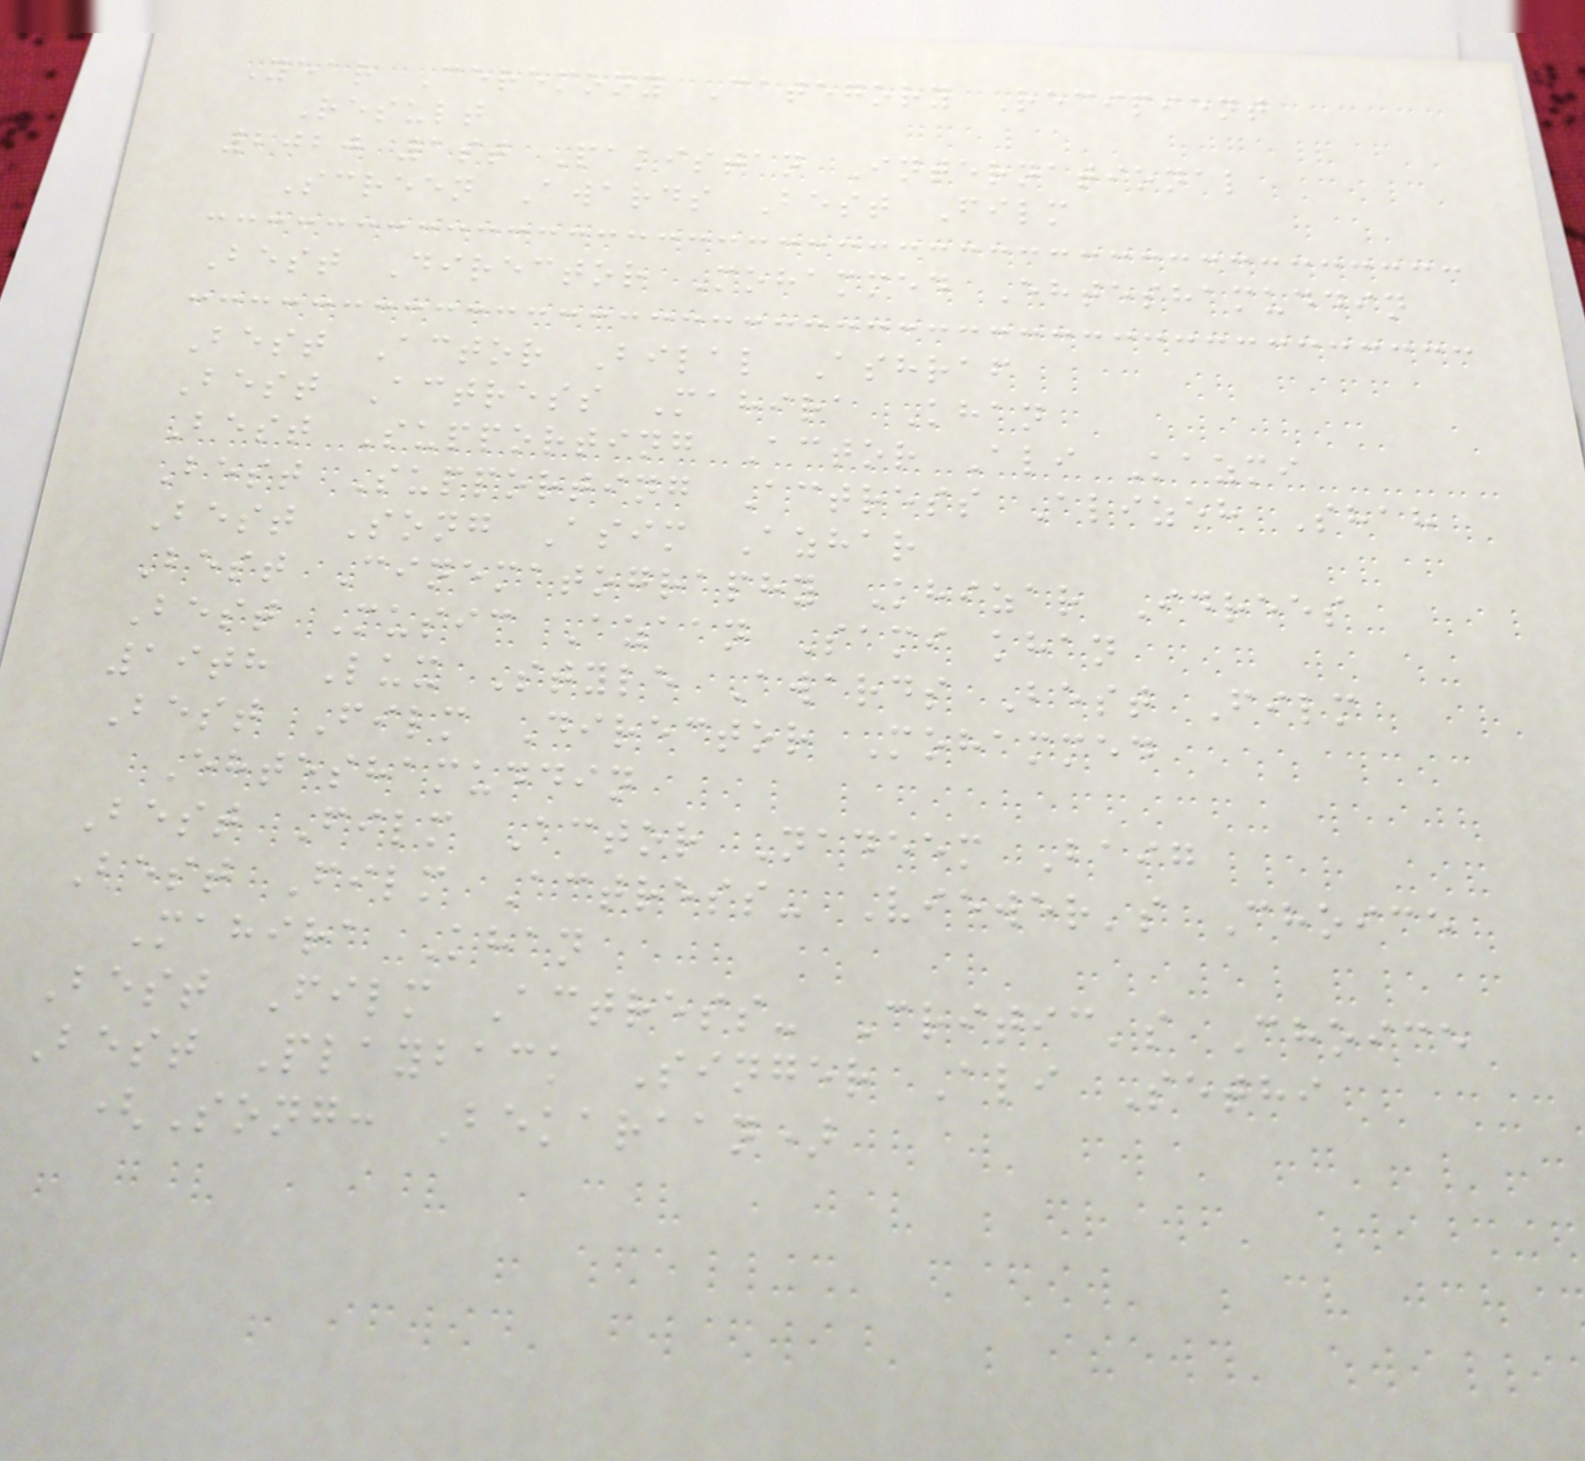Year Ceremony Category Recipient
Result
2020 1st Pakistan International
Screen Awards Best Film
Best Director Mohammed Ehteshamuddin
Best Actor Bilal Ashraf
Best Actress Mahira Khan
Best Supporting Actor Ali Kazmi
Best Supporting Actress Alizeh Shah
Best Song Asim Azhar
Best Cinematography Khizar Idrees
Best Music Azaan Sami khan
19th Lux Style Awards Best Film
Best Film Director Mohammed
Ehteshamuddin
Best Film Actor Nadeem Baig
Best Film Actress- Viewer's Choice
Mahira Khan
Best Film Actress- Critic's Choice
Best Playback Singer Ali Sethi
(Song: Bekaraan)
